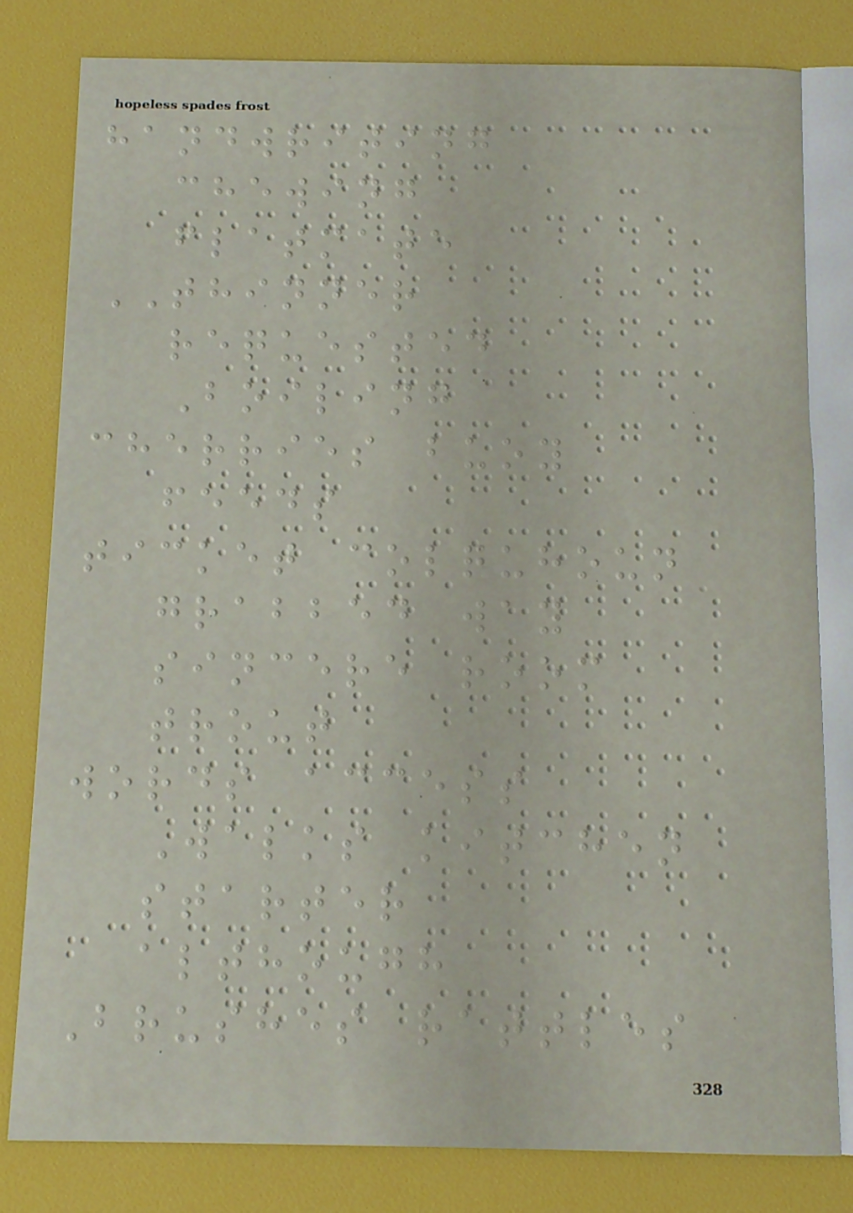handwriting
chewing
flatmate
THINNER
requested
Boiling
cherries buoy
feeds
ticket colquhoun
grabbed way
sincere room
trout
words access
Walks kitchen
starter
although
Brushes rattles
